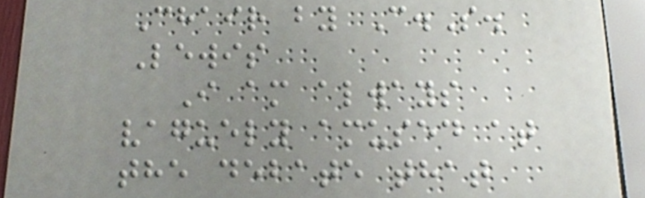Chair by C.S.
Lewis
I am always
vaguely amused at
the debate that
